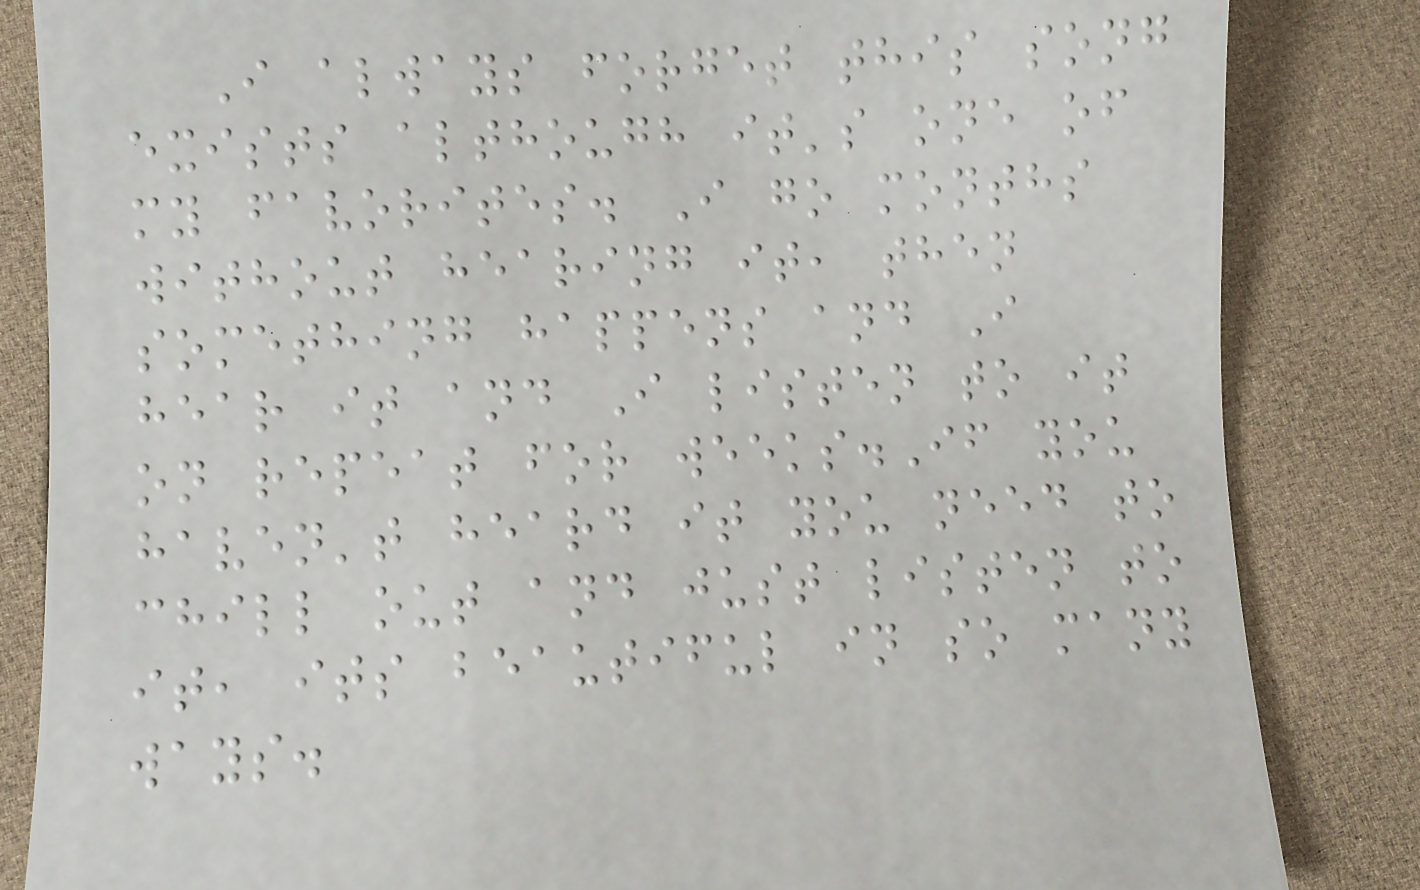I always forget this song
exists although it's one of
my favorites. I go months
without hearing it, then
something happens and I
hear it and I listen to it
on repeat for weeks.If you
haven't heard it you need to
chill out and just listen to
it, its beautiful in so many
ways.
